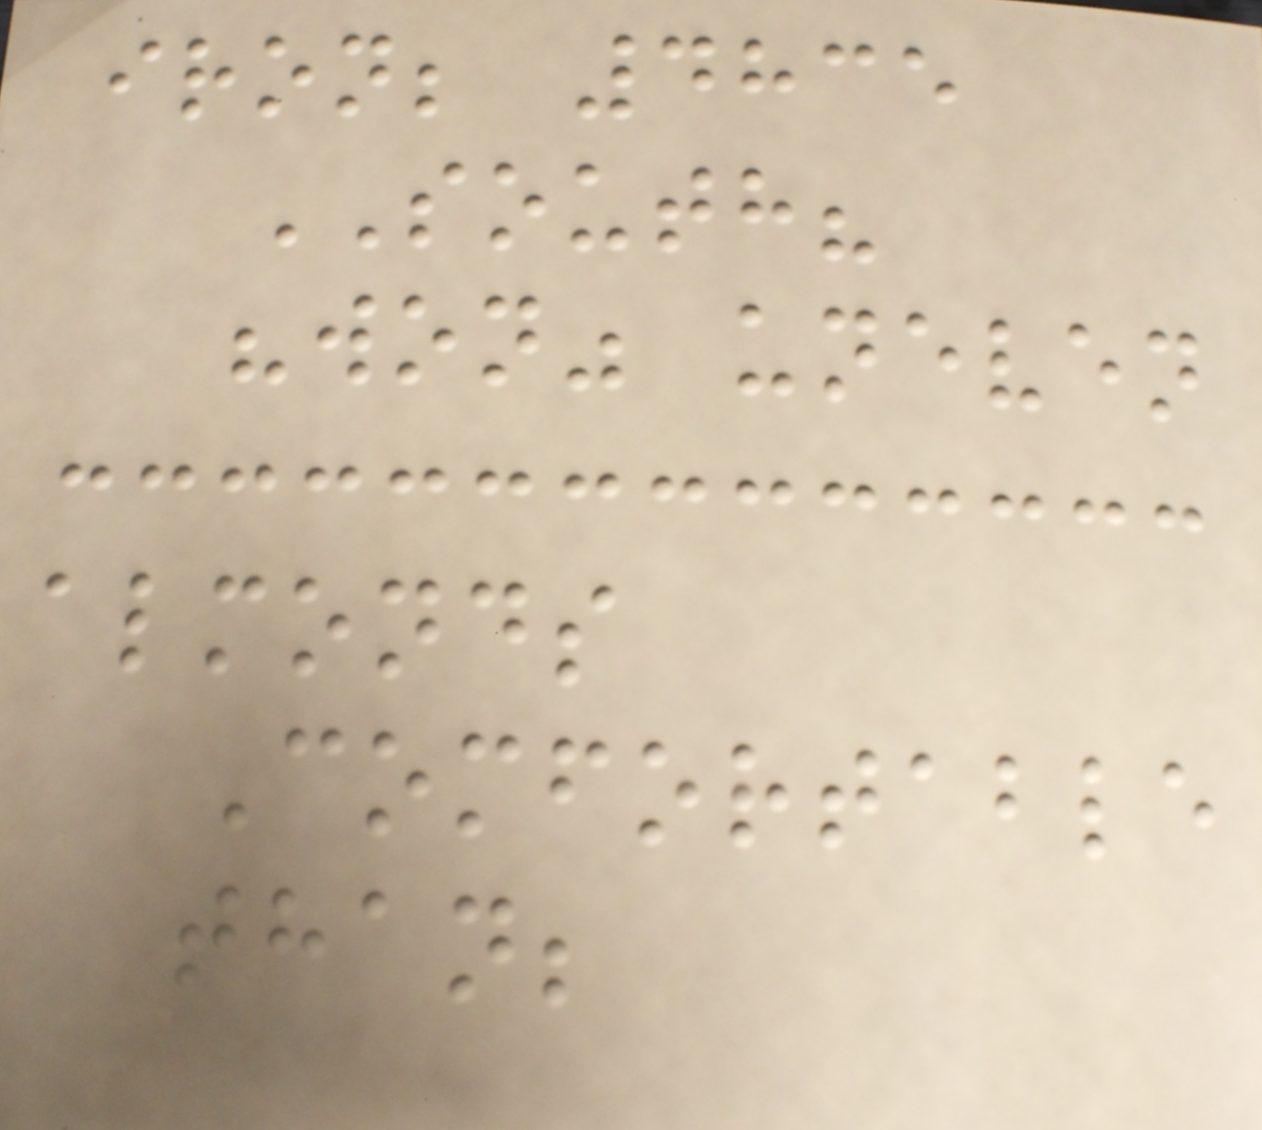iron; 4835
SOUTH?
"won" uneven
almonds
Comfortable
than;
